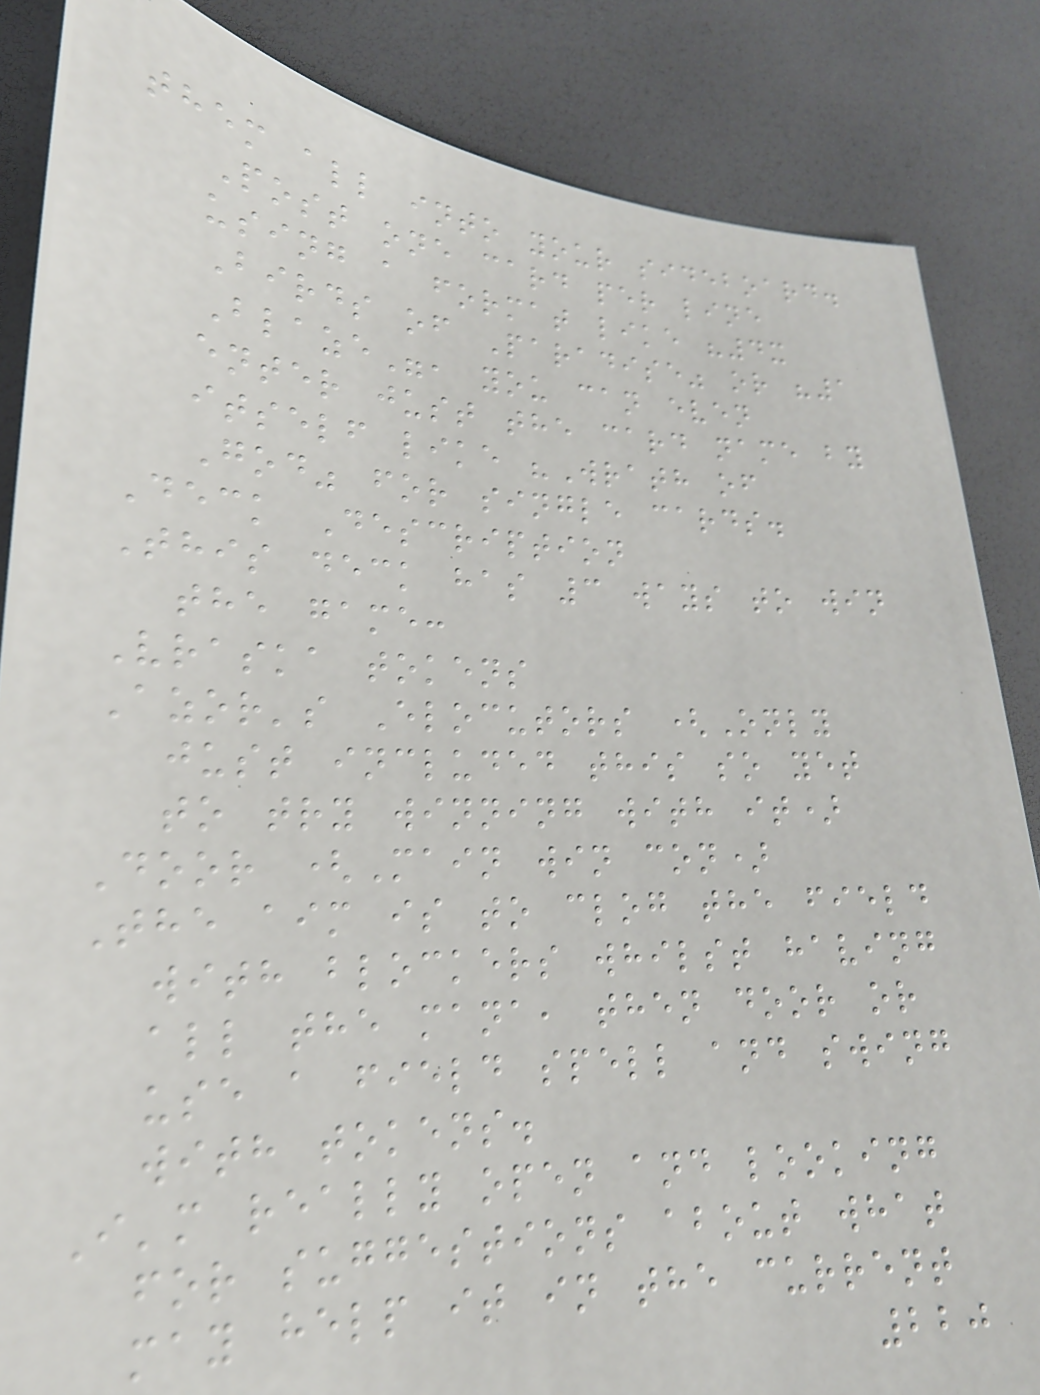them all into your sideboard.
Post one card per line
using a format like "4x
Birds of Paradise" or "1
Blaze", you can even
enter just the card name by
itself like "Wrath of
God" for single cards.
Deck Description
This deck has 3 ways to win
the game:
Vraska tokens
Azor's Elocutors (Only
just included this so yet
to try winning with it)
Door (Main win con)
The aim is to clog the field
with blockers whilst having
all the mana, then door or
use a field spell and swing
with tokens.
I'm really open and looking
for suggestions about what
may help it in the current
220
